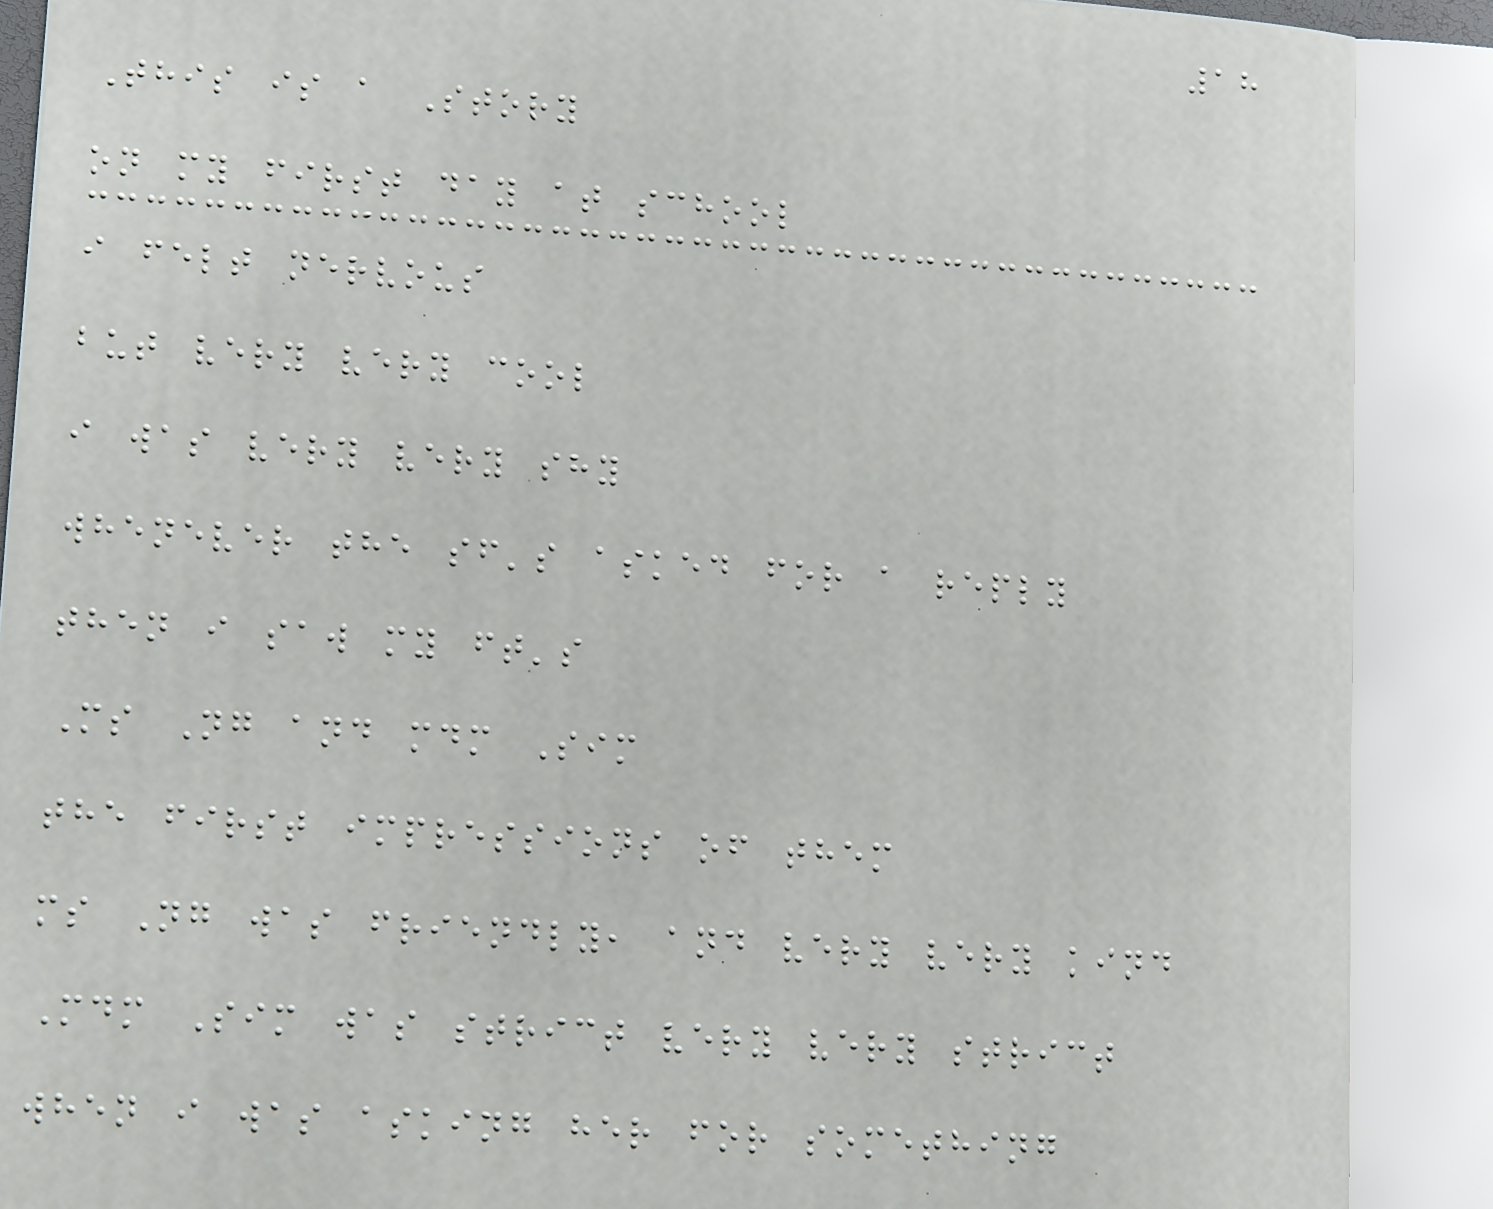18
This is a Story
on my first day at school
i felt nervous
but very very cool
i was very very shy
whenever the sf's asked for a reply
then i saw my ft's
Ms Ng and mdm Sim
the first impressions of them
ms Ng was friendly, and very very kind
Mdm Sim was strict very very strict
when i was asking her for something
